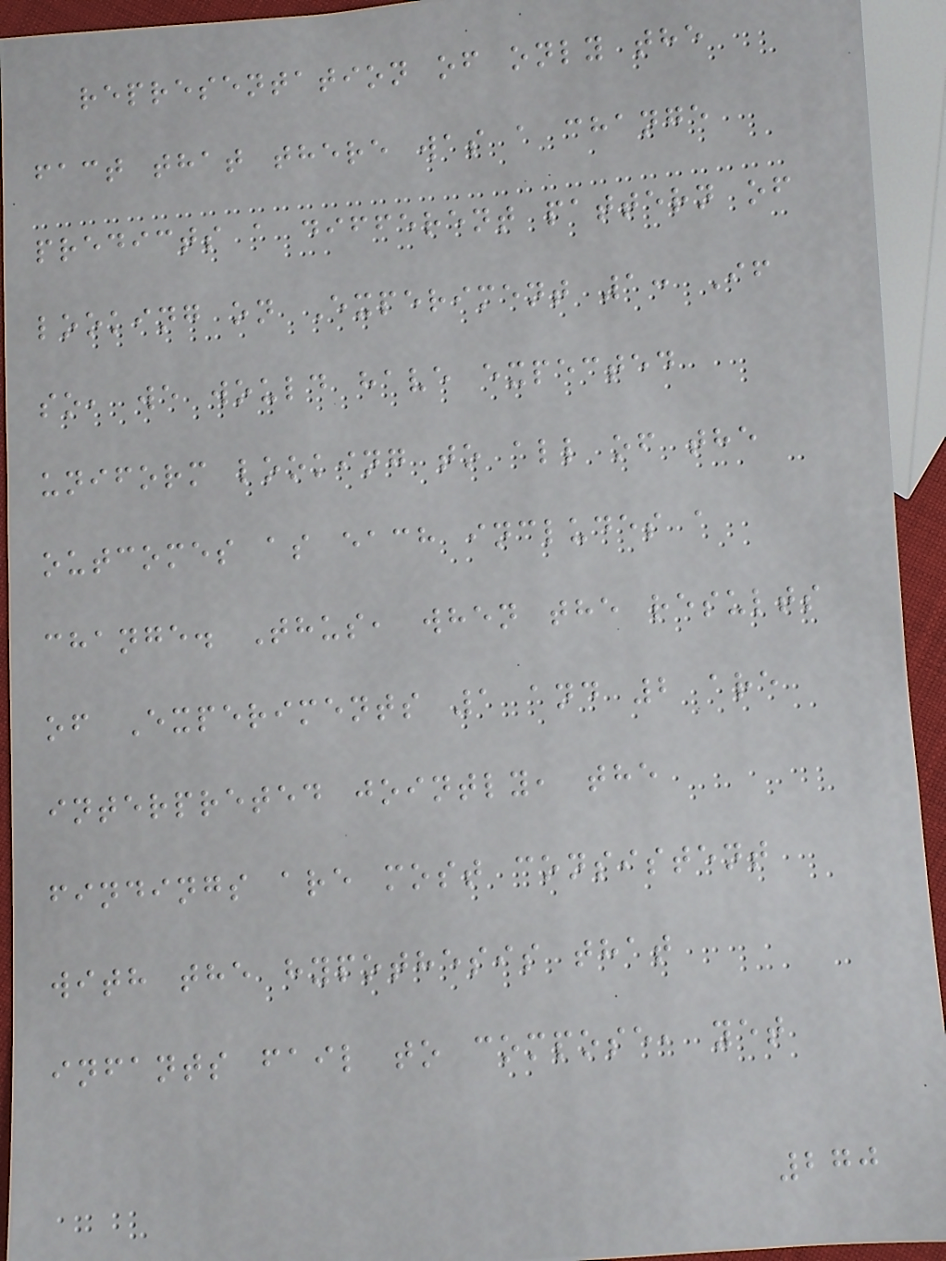representation of only the
fact that there was a change
predicts a different pattern of
looking on Experiment 1: If
so, we would have expected
uniform looking to all of the
outcomes as each includes a
change. Thus, when the results
of Experiments 1 and 2 are
interpreted jointly, the
findings are most consistent
with the hypothesis that
infants fail to compose, yet
270
